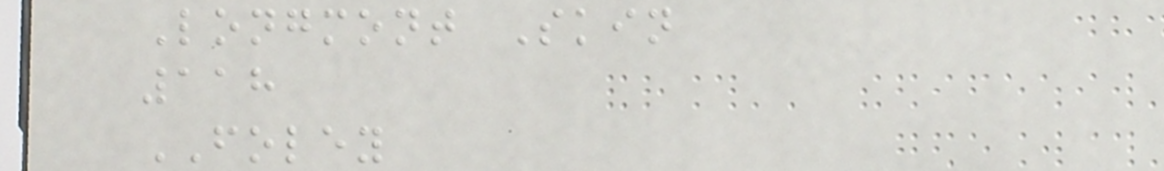Longmont Skin
118
FOLEY
